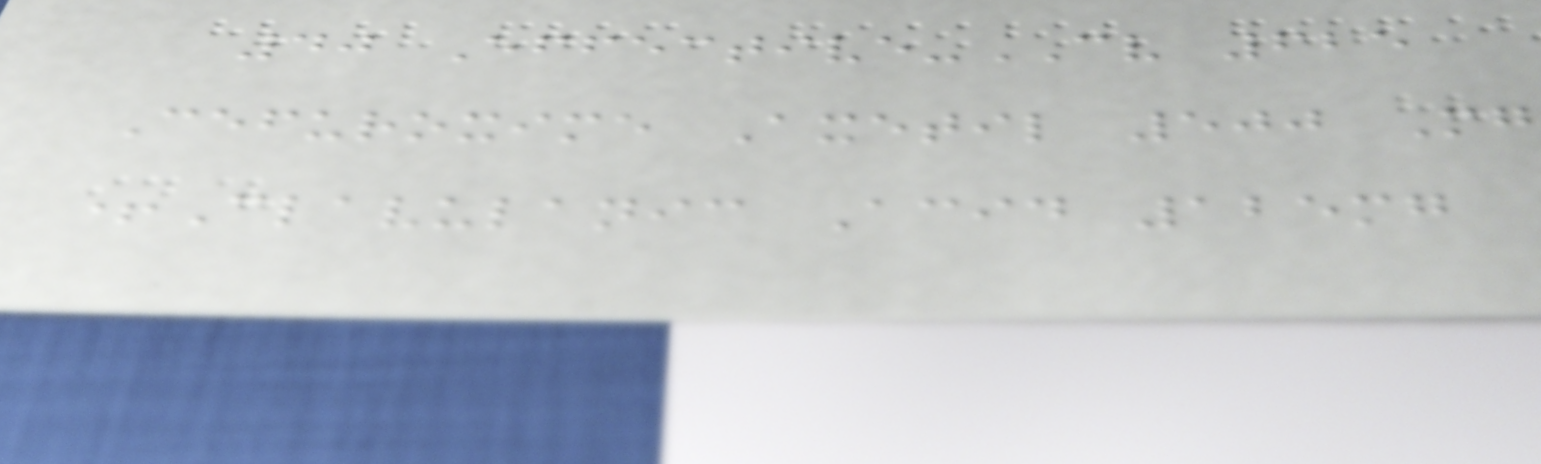40 Effective-CV 625
Cefuroxime Axetil 500 Mg
+Clavulanic Acid 125mg
